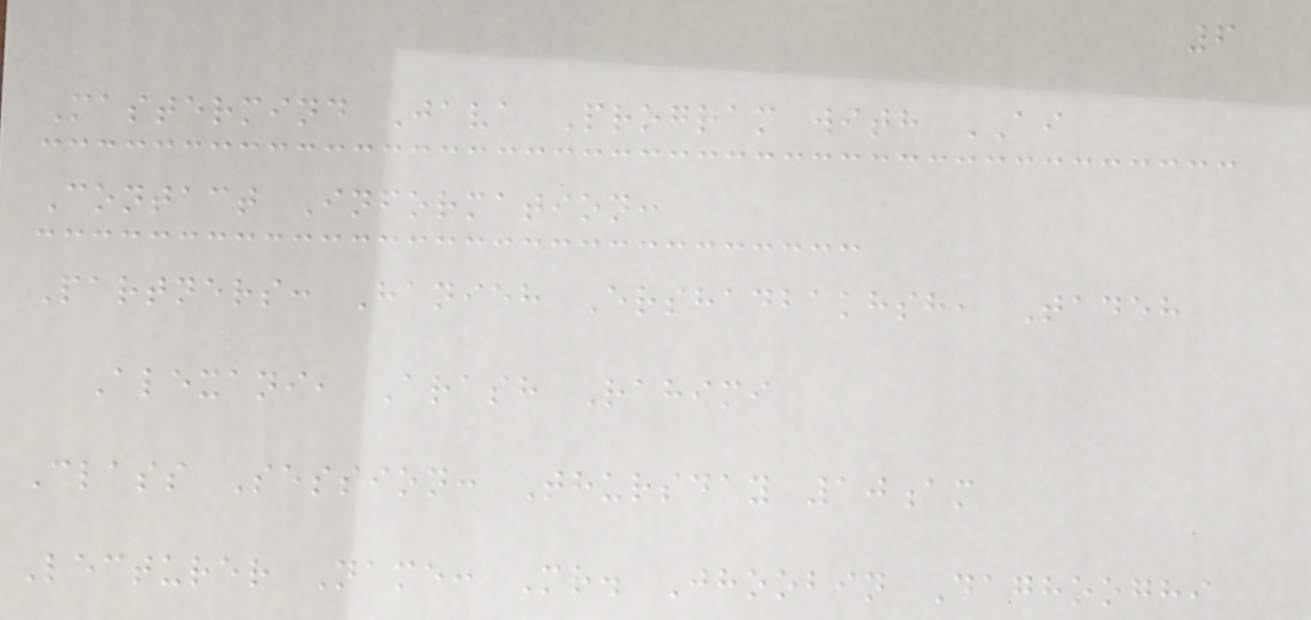6
Mastermind Java Program with AI
Contact Information:
Partners: Hanieh Ershadbakhsh, Tadeh
Alexani, Arash Rahimi
Class Session: Thursday 10am
Lecturer Name: Mr. Jhoobin Daghooghi
